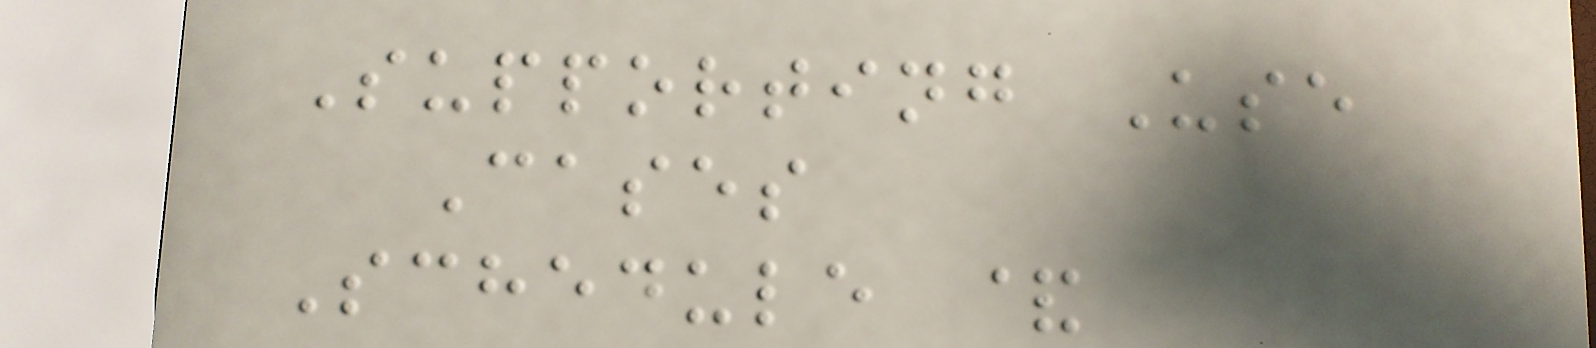Supporting Use
Cases
Schedule &
